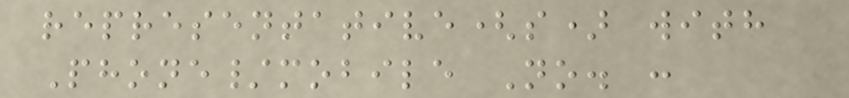representative(s) with
Phone/mobile No. :
